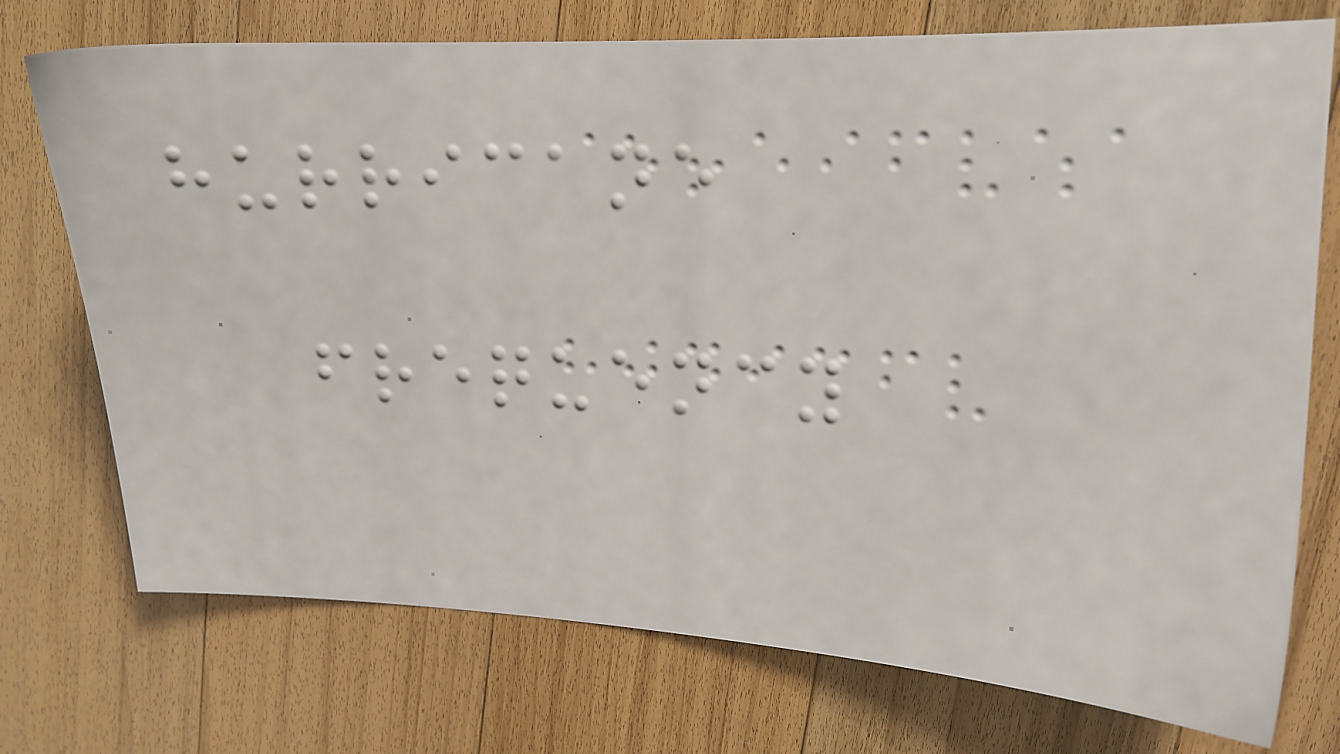hurricane
frequency
